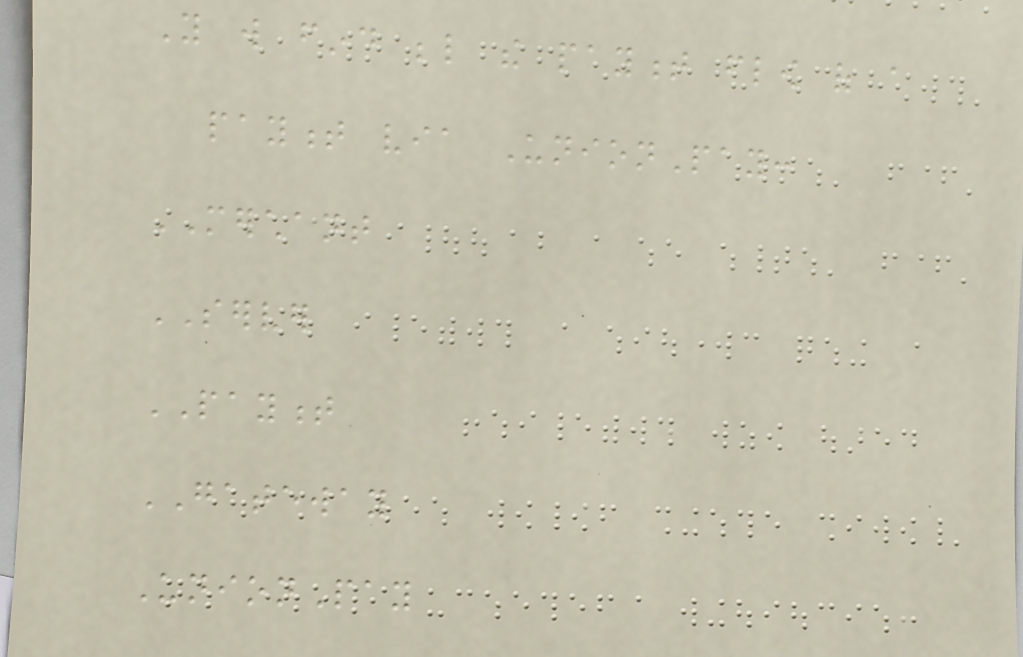You will find below the payment flow of a
payment via UnionPay:
MERCHANT
SERVER
PAYMENT
GATEWAY
UnionPay
